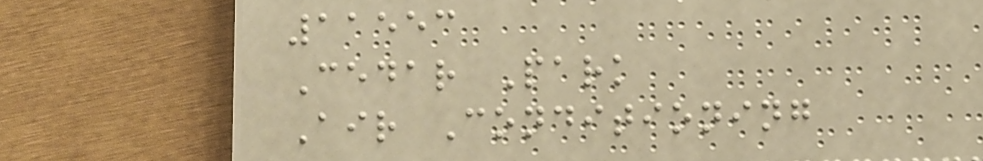11553
Cedar Park
Air Conditioning
